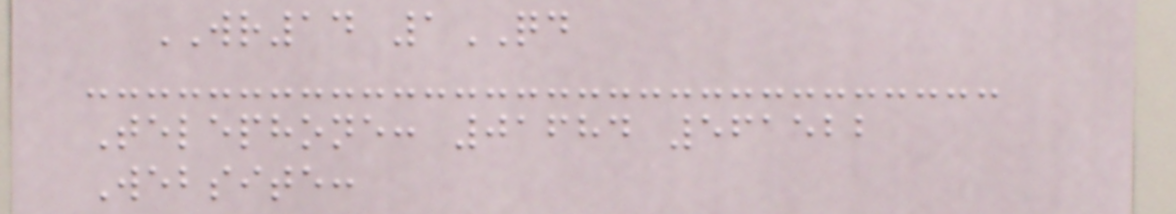WR14 1QD
Telephone: 01684 561522
Website:
